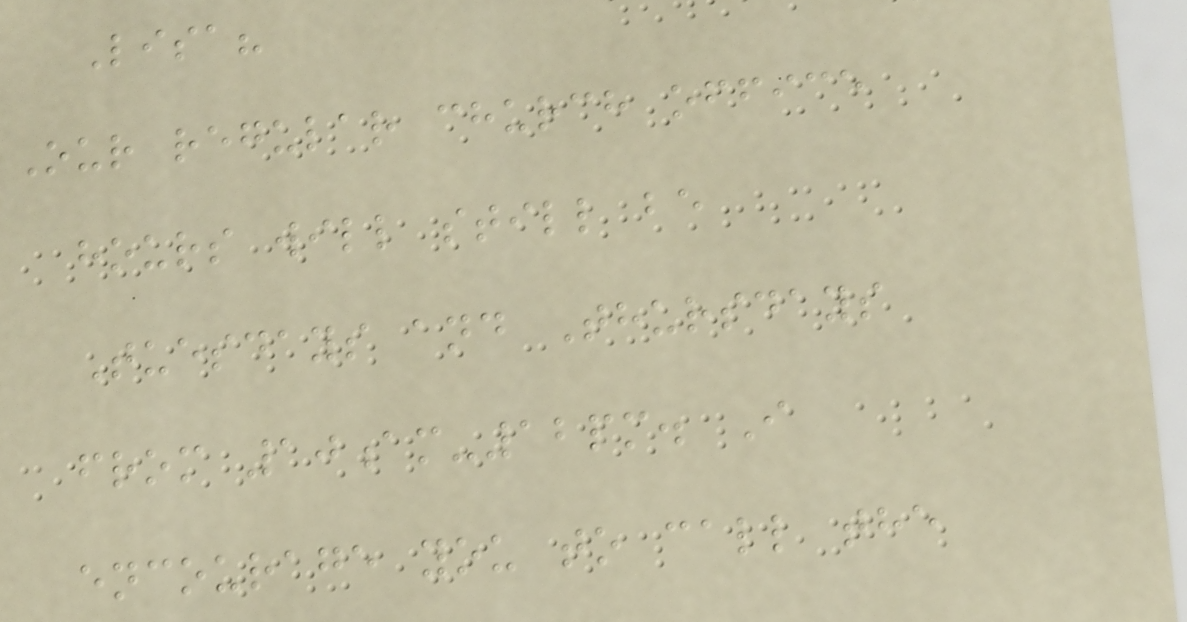Lisa?
Our regular church office
hours will still be
Tuesdays and Thursdays
from 10am-12pm. I
encourage you to call the
